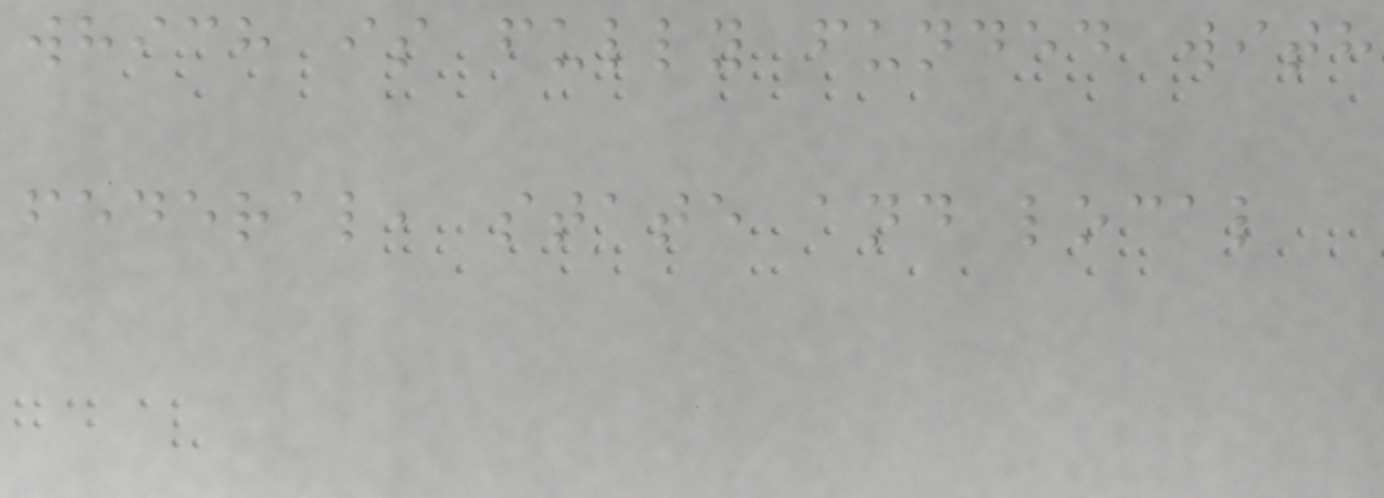which is fully funded with
federal, state and local
